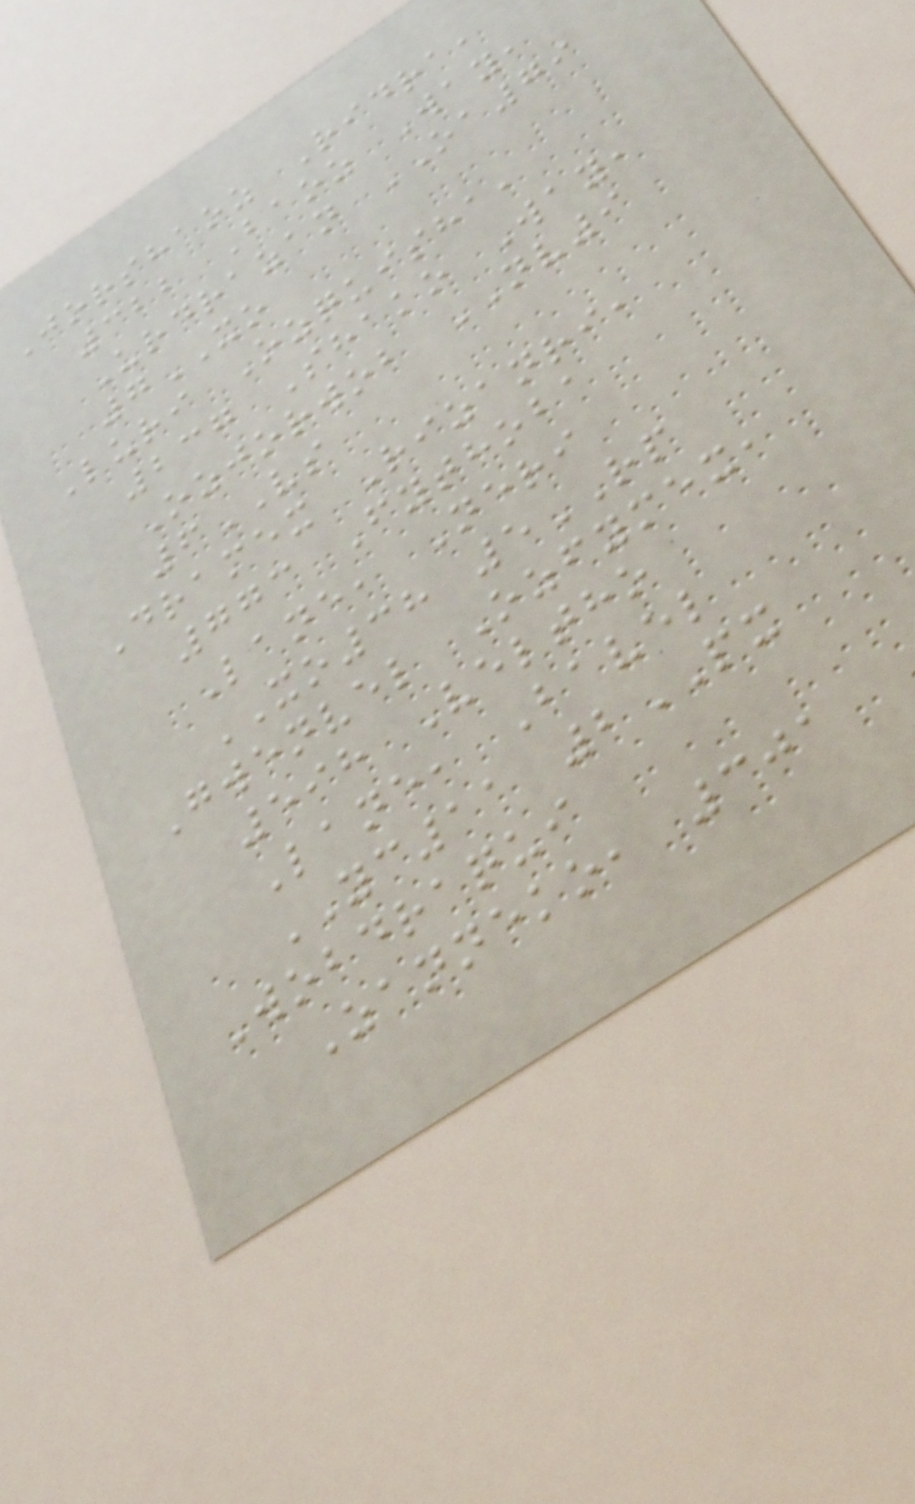Jorshaoz Ridra,
322 Baoz Way,
Urdrazan OA79
7XO
Luri Ozquisha,
237 Shako Way,
Ozjorwob NV9
6VS
Dramex Rizanri,
773 Fythoba
Lane, Neri
XO38 5RP
Gwenvel Ozfymex,
598 Veltho
Lane, Bavel
YC11 2PX
Wobdraqui
Zanneko, 301
